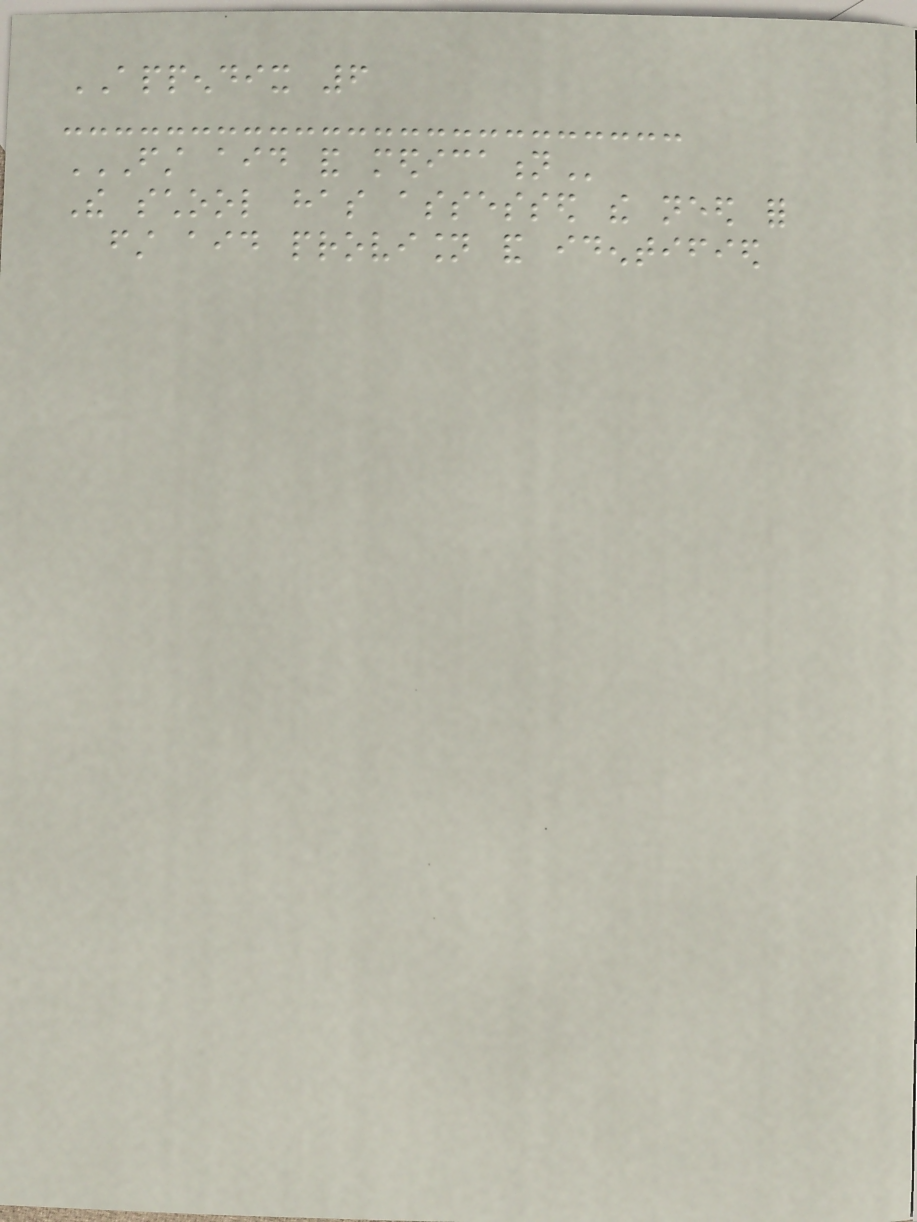APPENDIX 6
FIRST AID AND MEDICATION
The school has assessed the need for
first aid provision and identified
